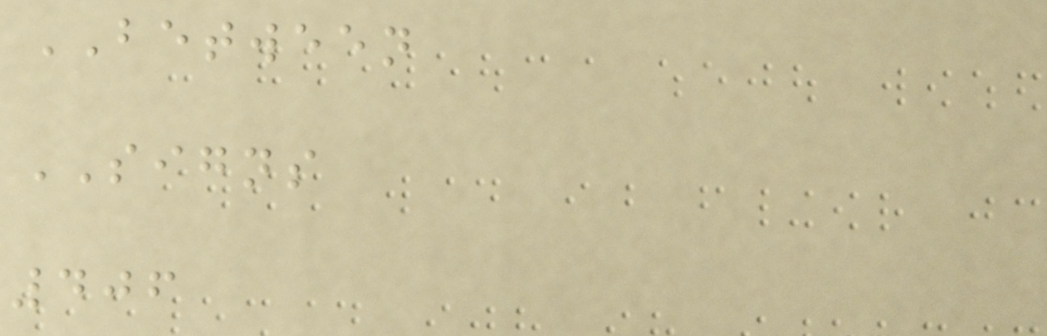BETWEEN
SIGNS
406
